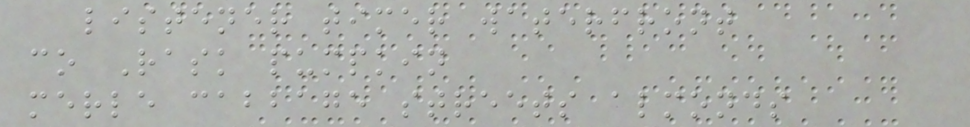listener timer waterfront
co Rask pumpkin
merle cabbage streets almonds
